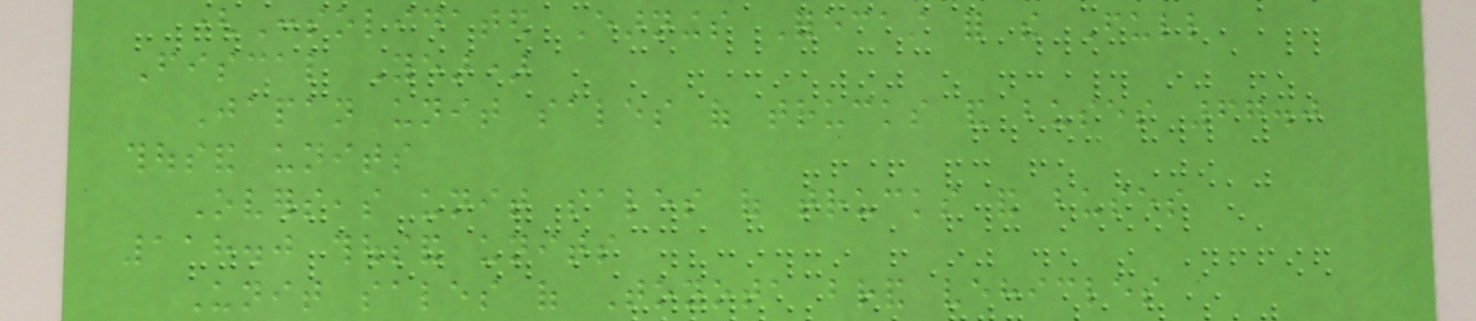(Consolidated Earnings Forecast for the Full
Fiscal Year)
Japan unit sales of trucks and buses 67.0
thousand units
Overseas unit sales of trucks and buses
118.0 thousand units
Unit sales of Toyota brand vehicles
